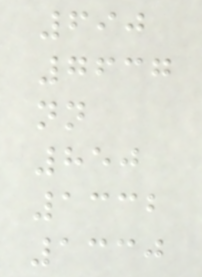690
7637
nn
850
1332
1330
